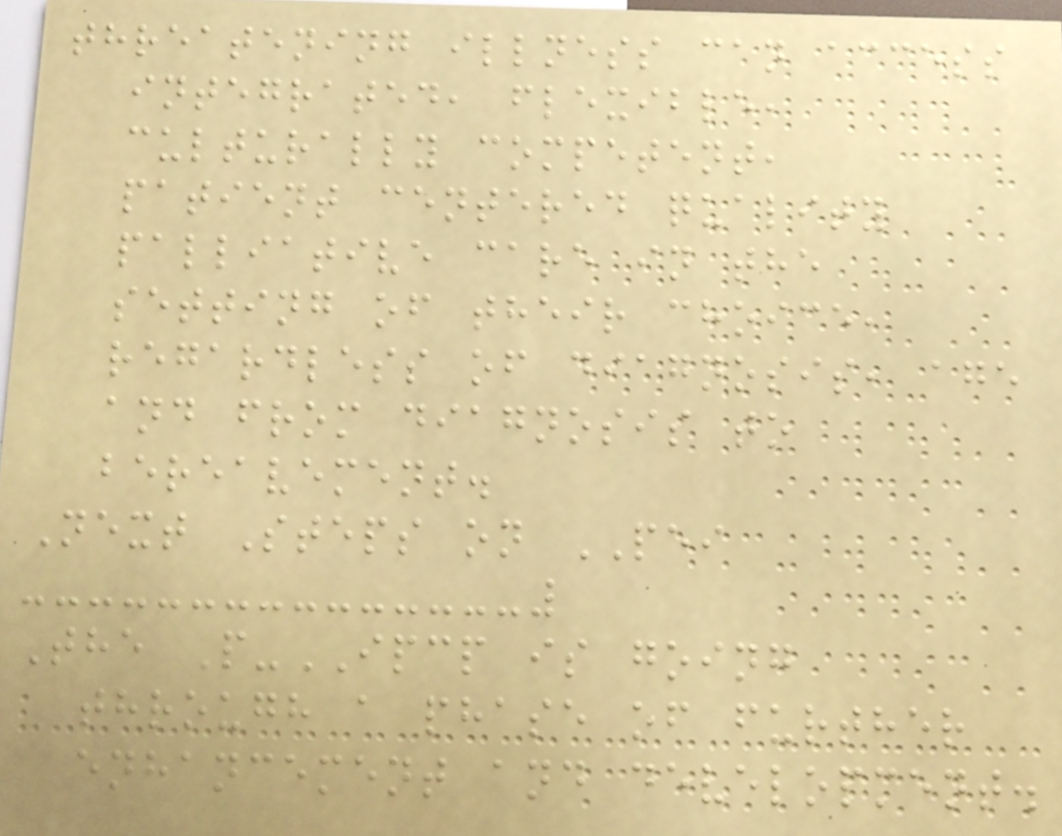threatening illness can access
integrated, flexible,
culturally competent,
patient centered quality
palliative care in the
setting of their choice,
regardless of diagnosis, age
and from diagnosis to
bereavement.
Next Steps on PEI
The P-IPCP is going
through a phase of further
enhancement and development.
